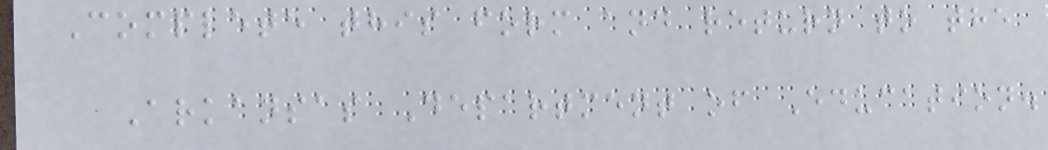Complete this form and return to the
Arkansas Department of Education.
